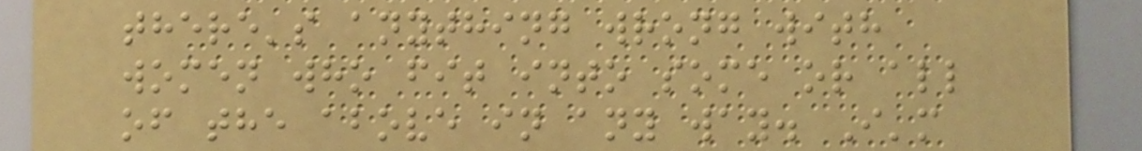there's anything wrong with
women who fit into some or all
of the above in any way. I'm
